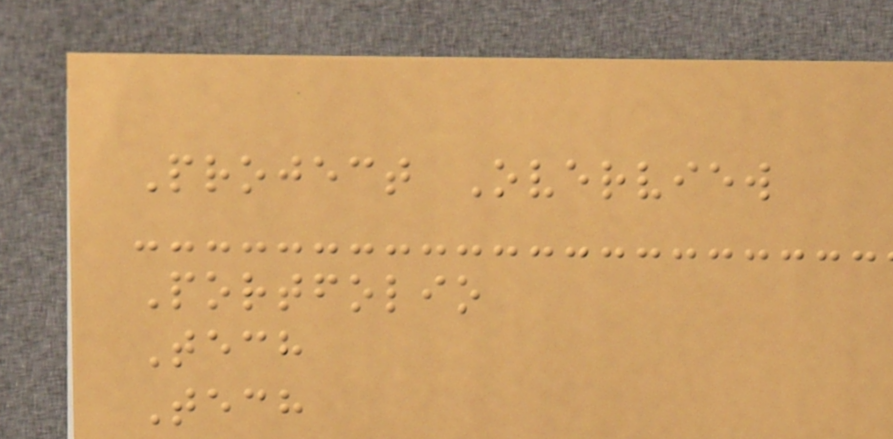Project Overview
Portfolio
Tech
Tech
